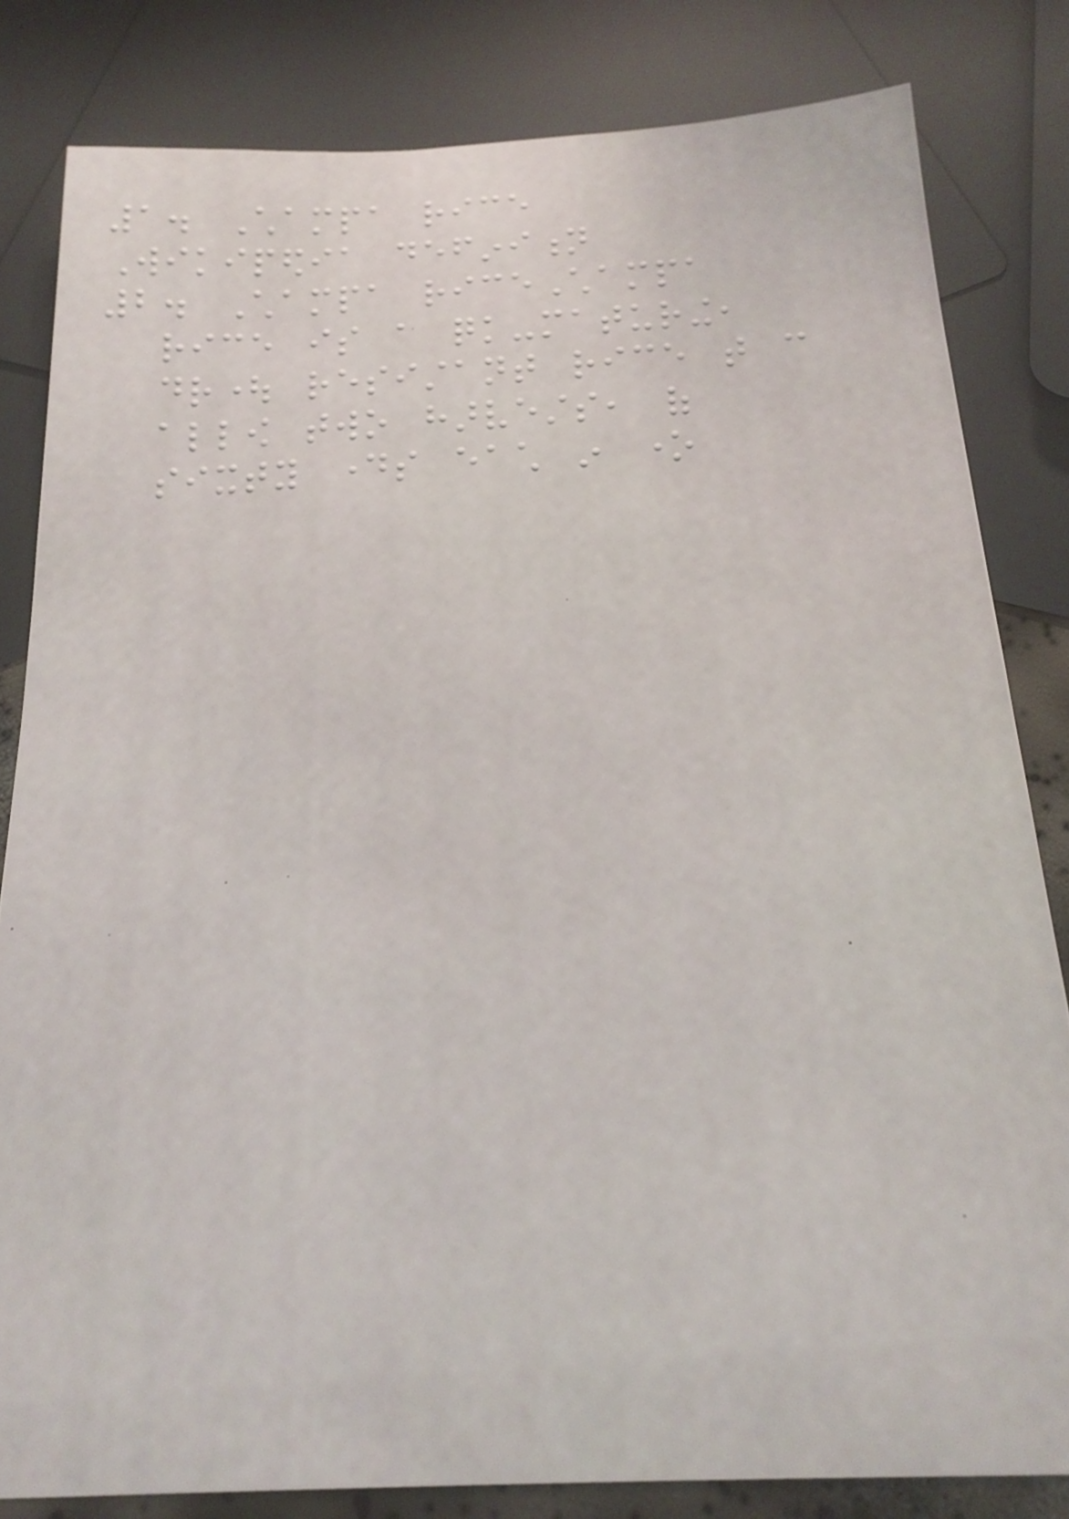1. Champa rice
Wikipedia definition
2. Champa riceChampa
rice is a quick-maturing,
drought resistant rice that can
allow two harvests, of
sixty days each in one
